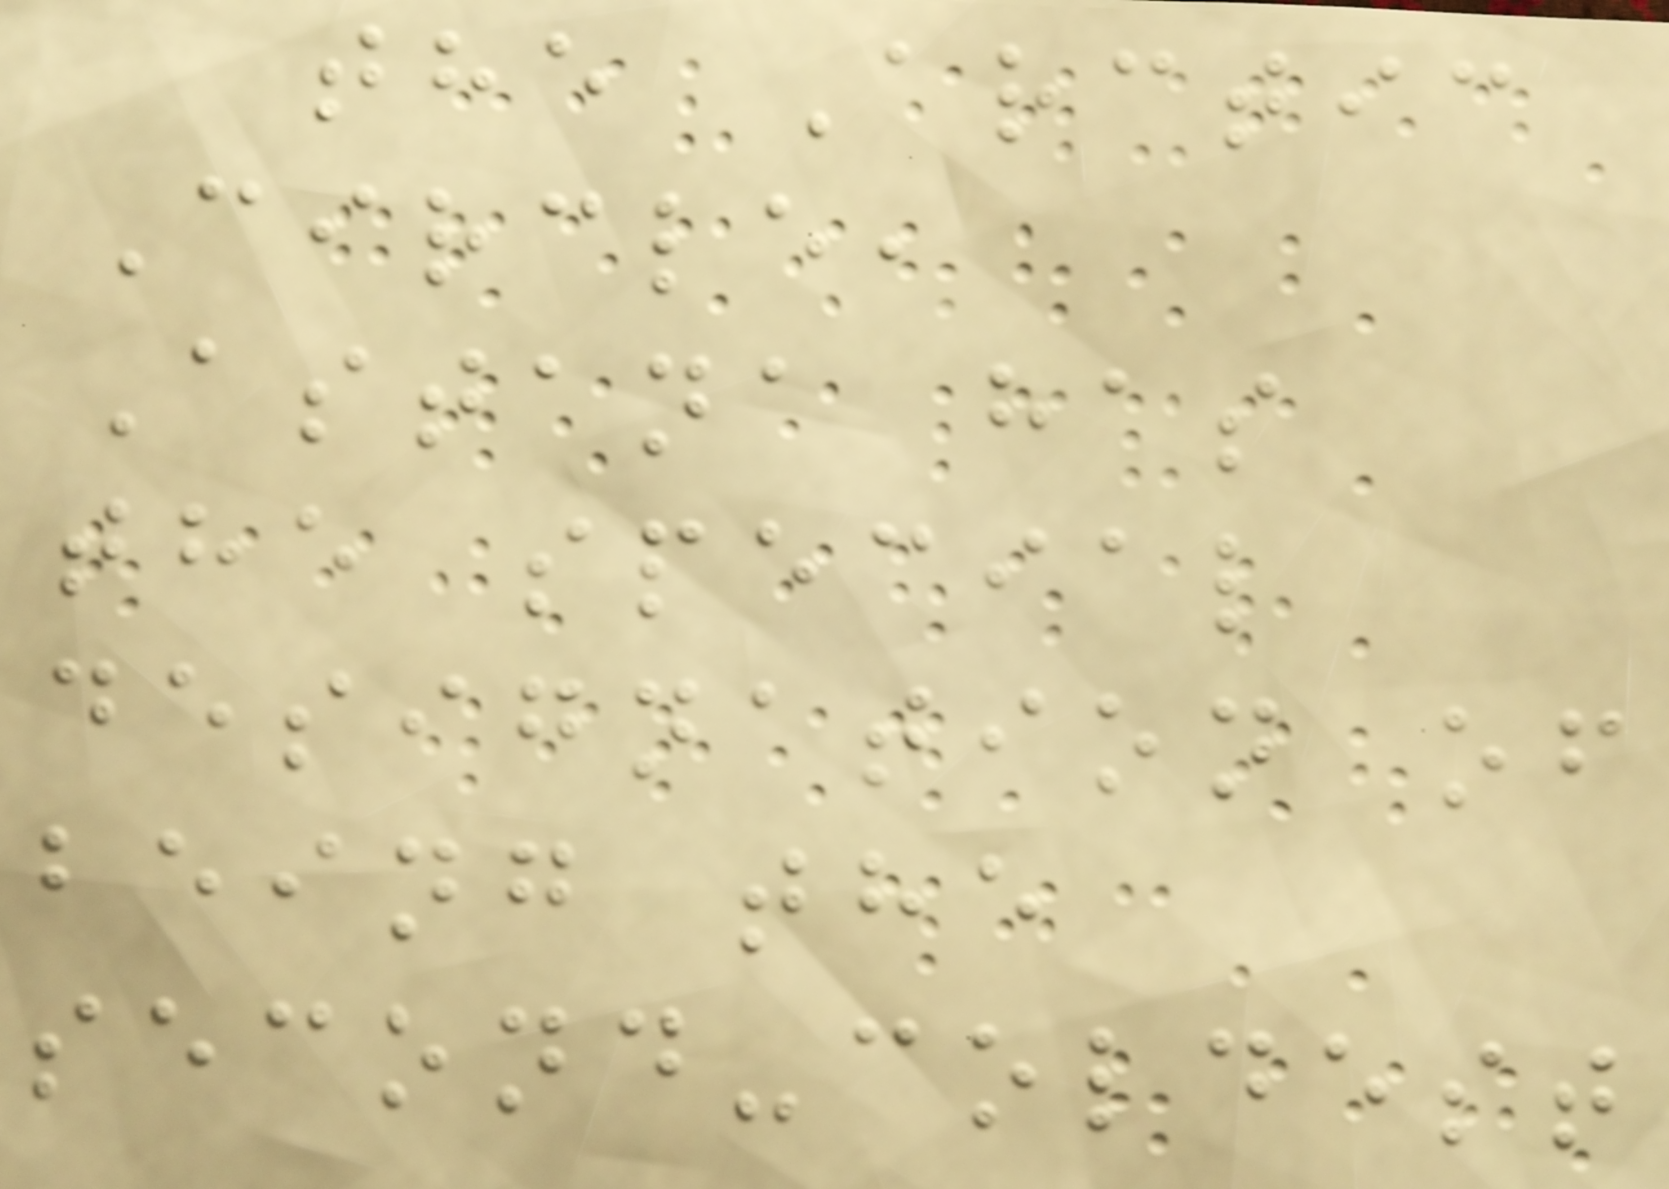the Arctic
Circle,
Astana has
the special
designation of
being the
second-coldest
